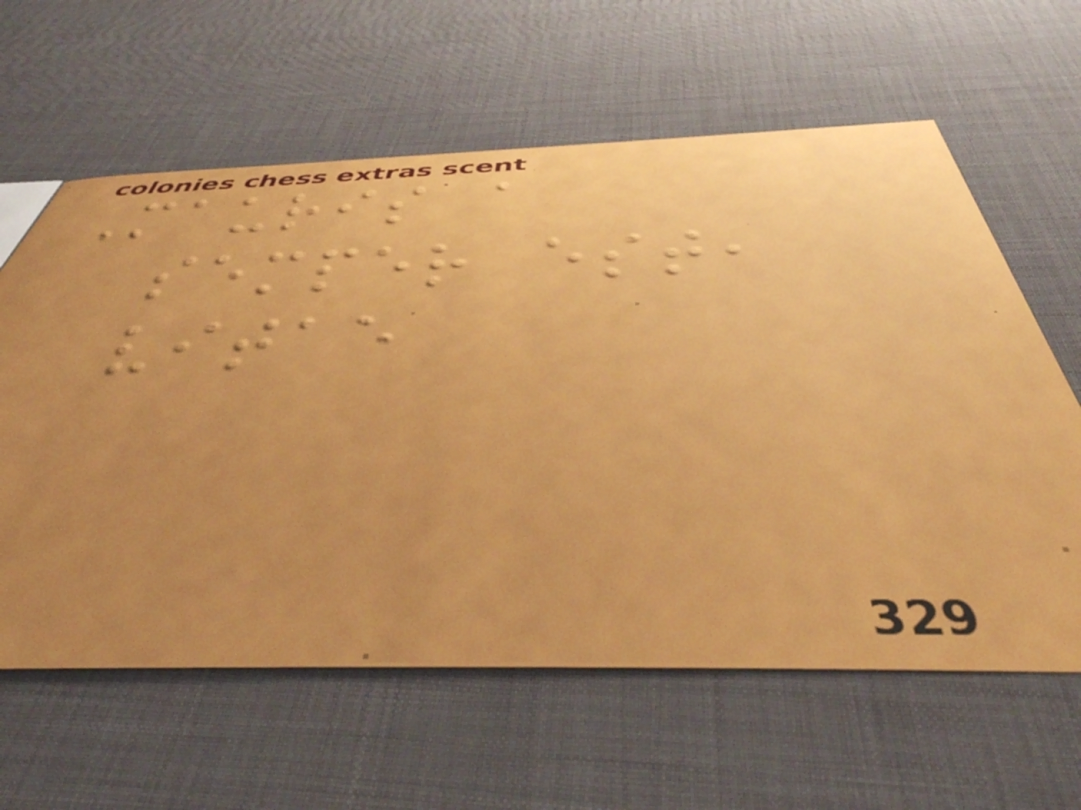Mauris a
semper est,
vitae
